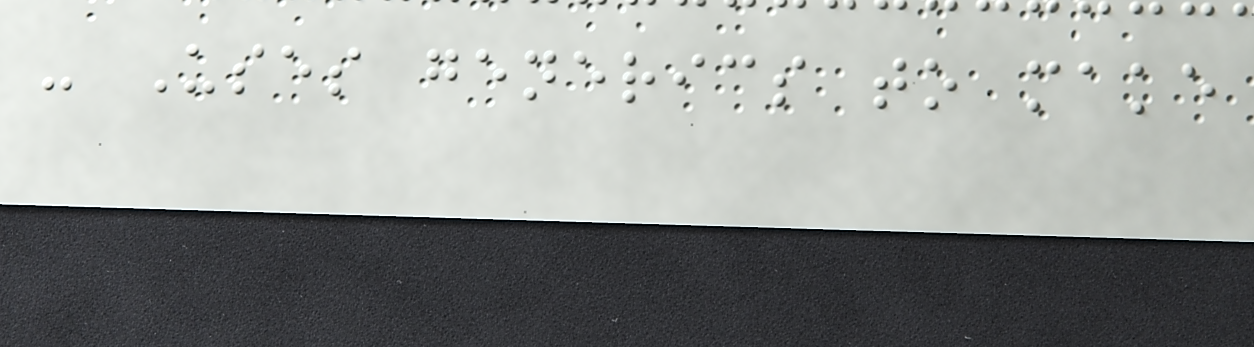- Uses generics to make
